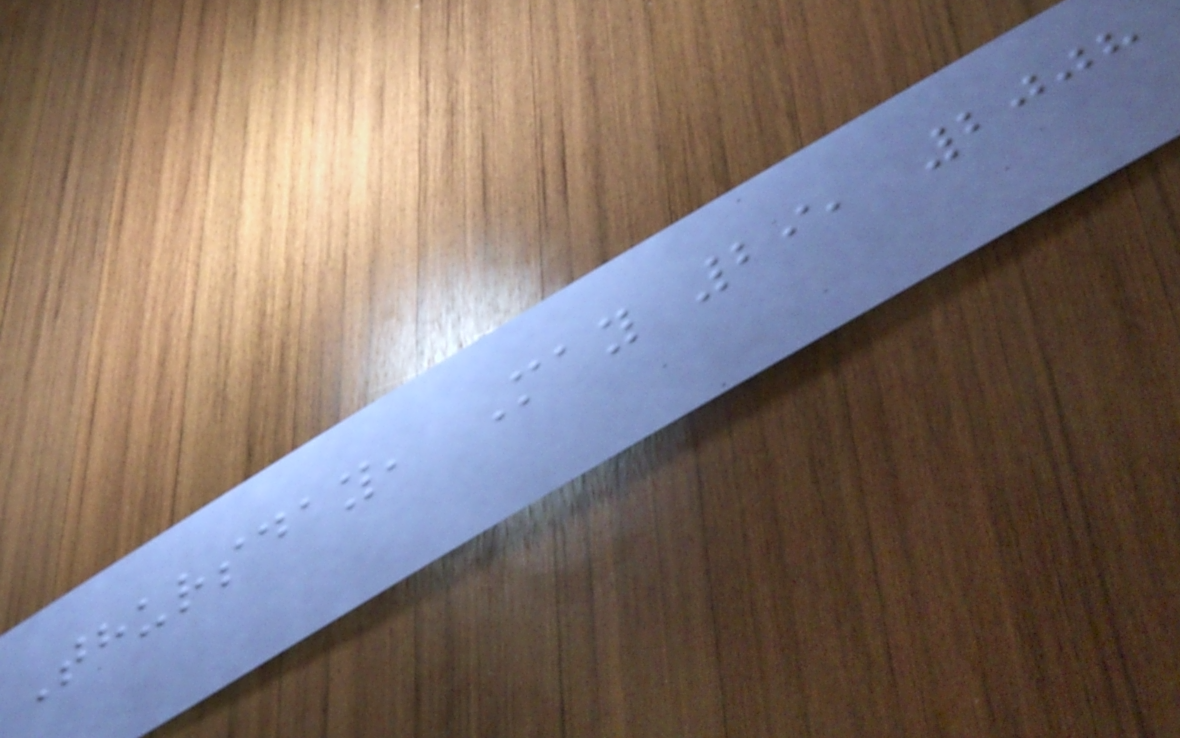Thursday, May 29, 2008
